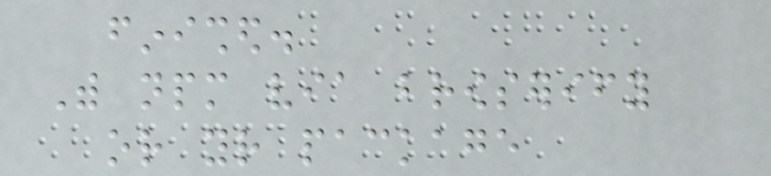finished.
With npm via browserify
or your package
